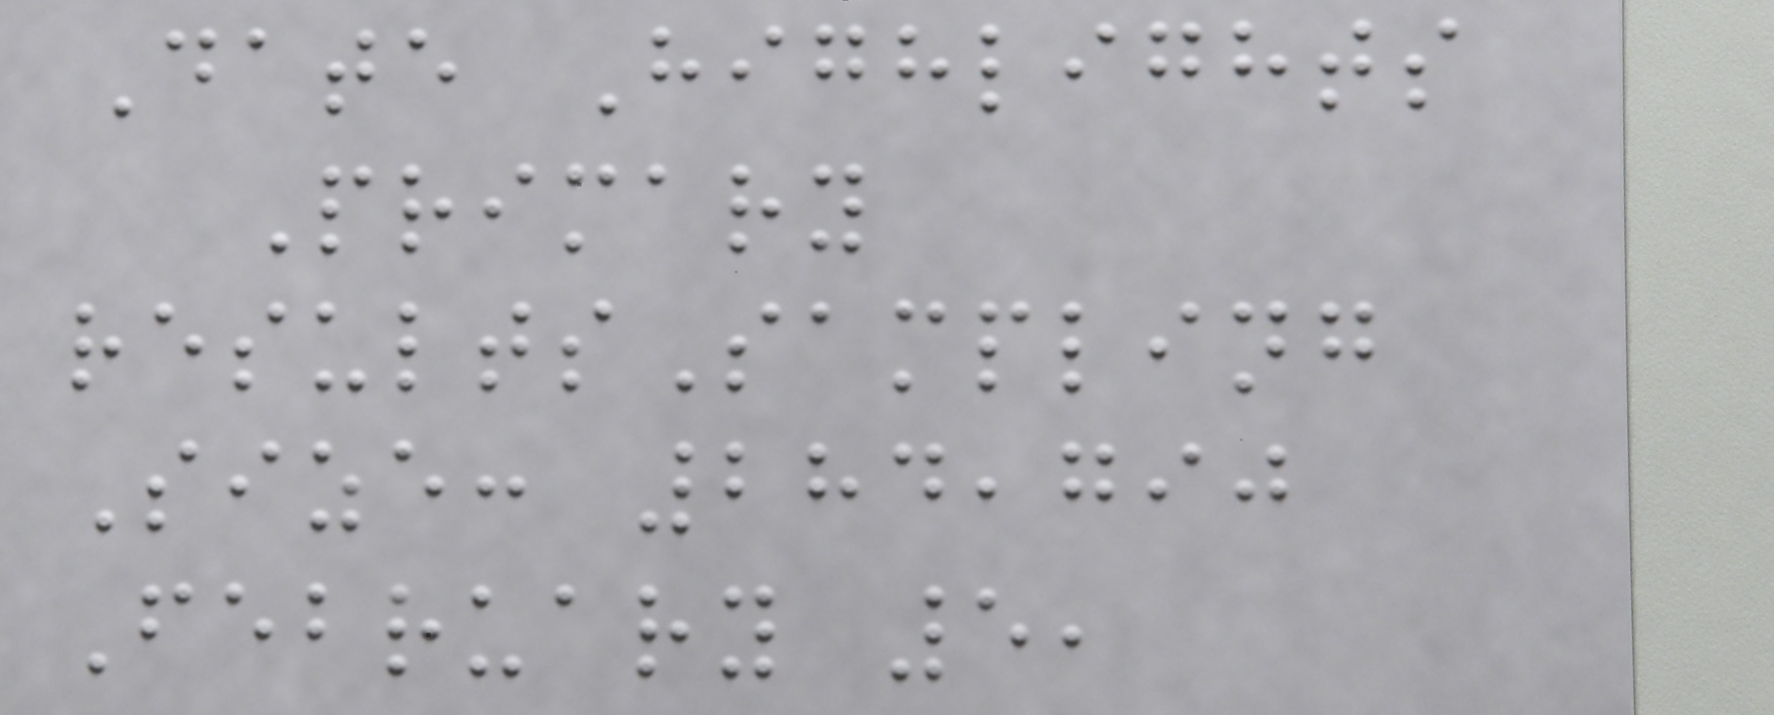Date Highlights
Primary
resultsSampling
Size: 284,790
February 5,
